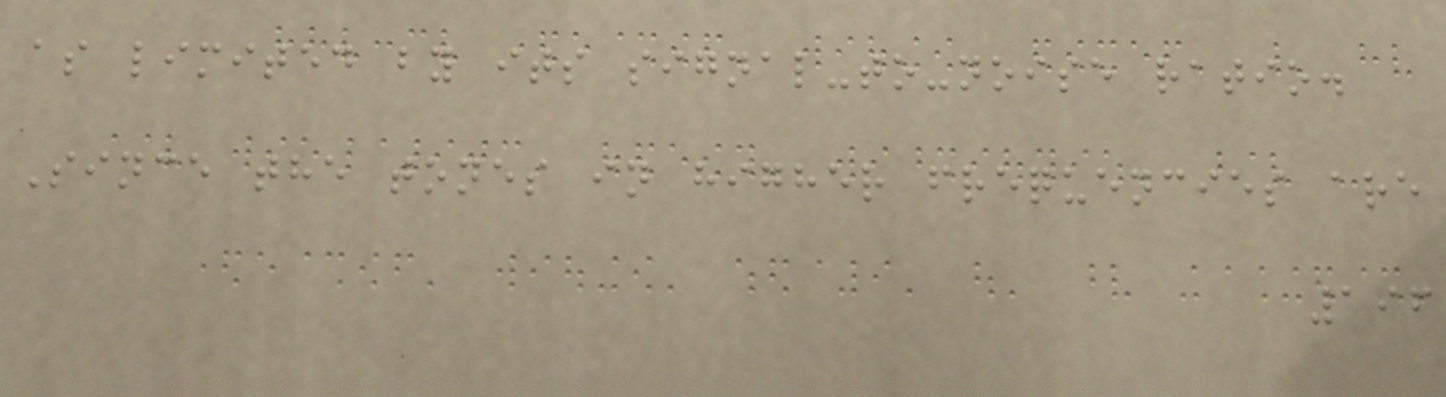as limited by its signal-to-noise ratio.
Since the tones in higher frequencies are
196
